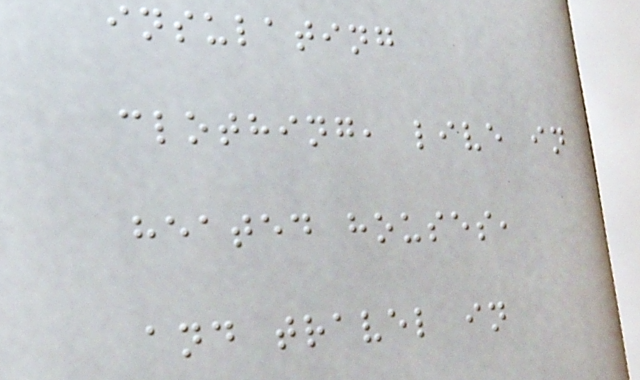insulating
clothing, live in
heated houses,
and travel in
